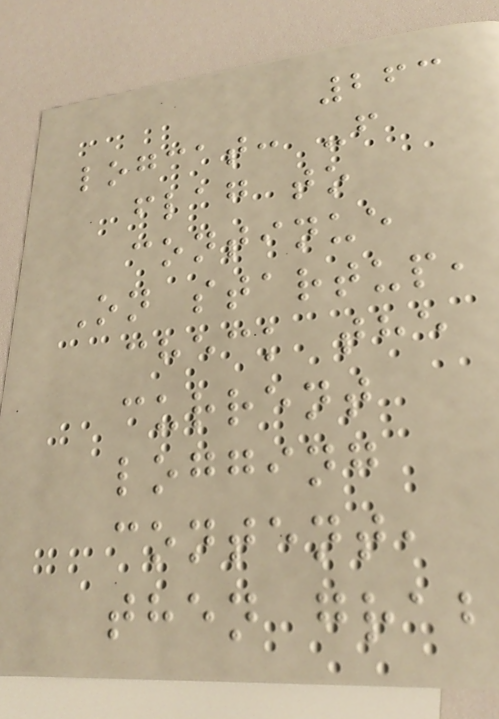263
logcat: -f
flag to
continue
On startup,
check the
current
logging
content,
then grab
